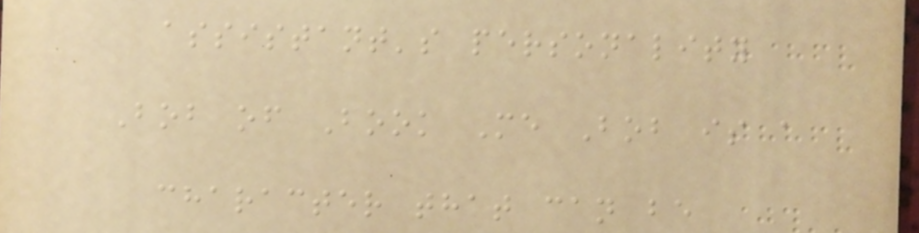assistant's personality
Bob of Book Me Bob is a
character that can be
